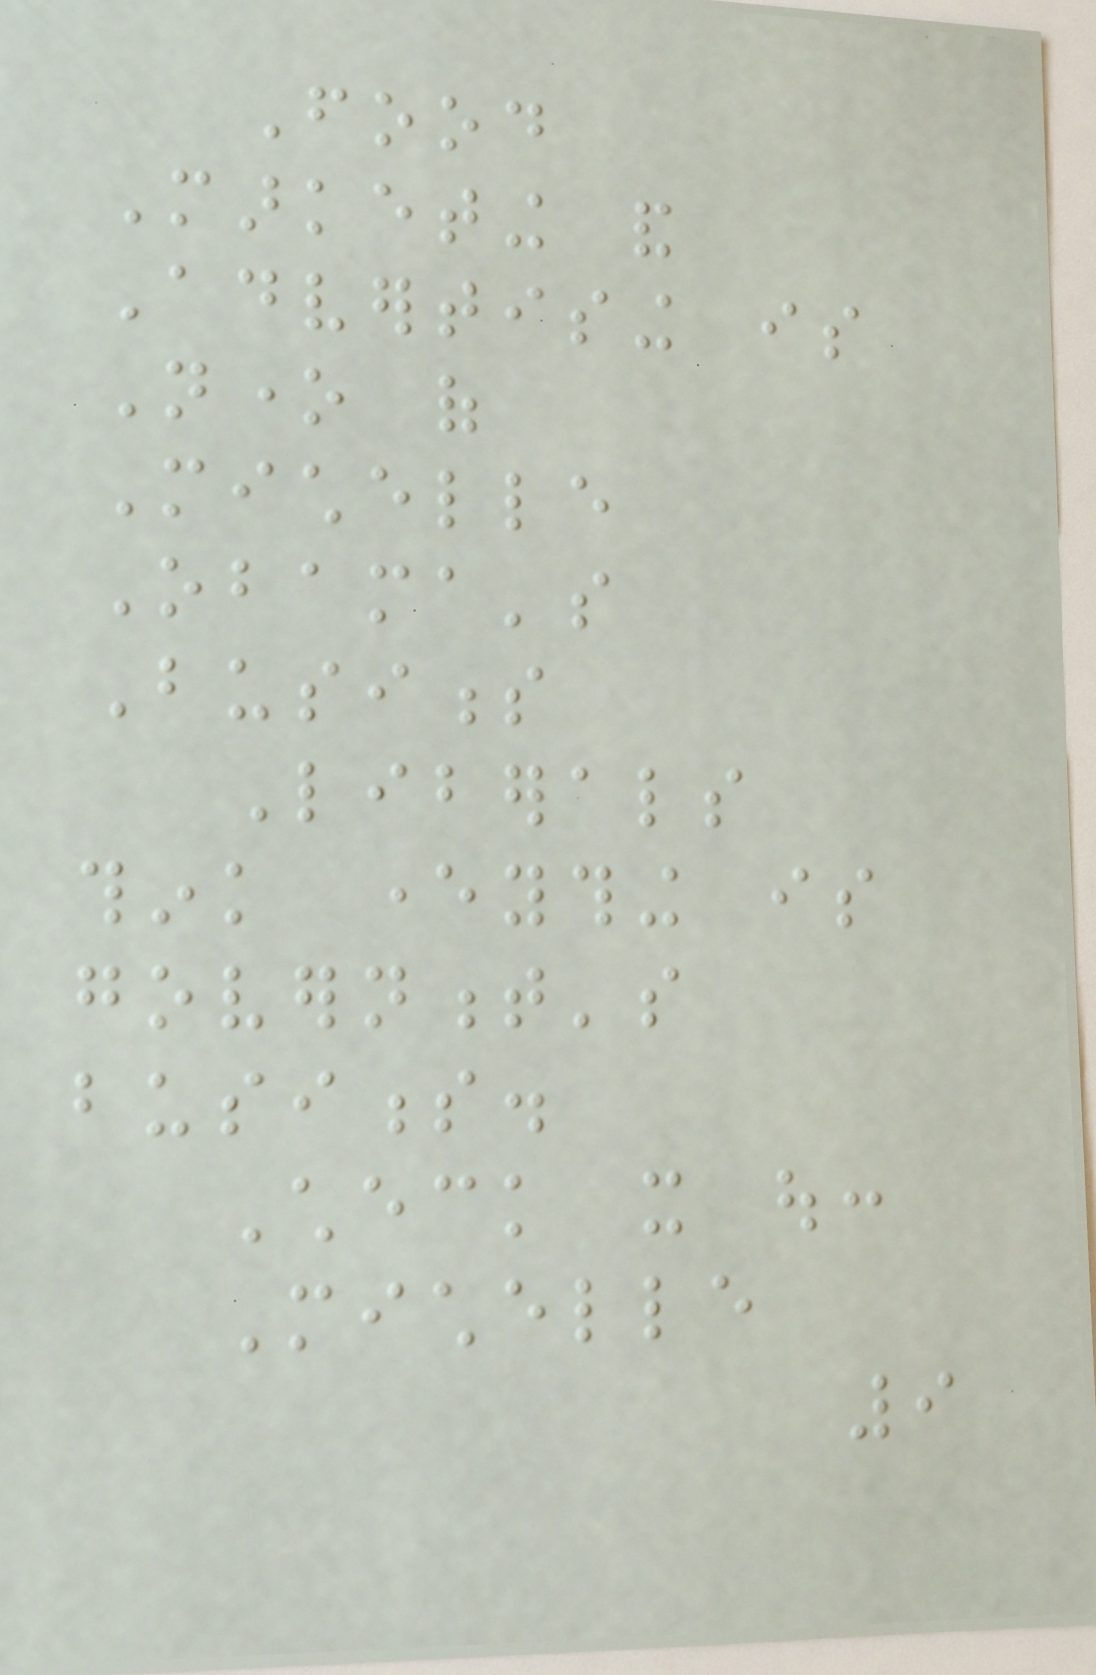Food
Marketing and
Advertising is
None of
Michelle
Obama's
Business
Liberals
think everything is
government's
business.
Check it out:
Michelle
9
